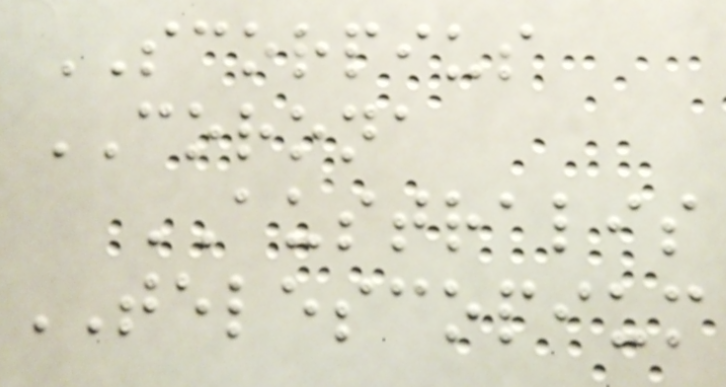SCORPIUS
CORONA
AUSTRALIS
TELESCOPIUM
